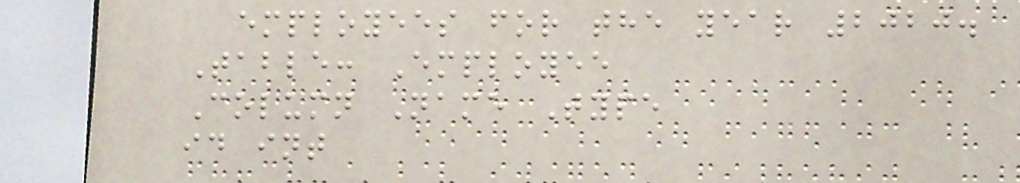employees for the year 2020.
Table: Employee
Column Name Type
id int
